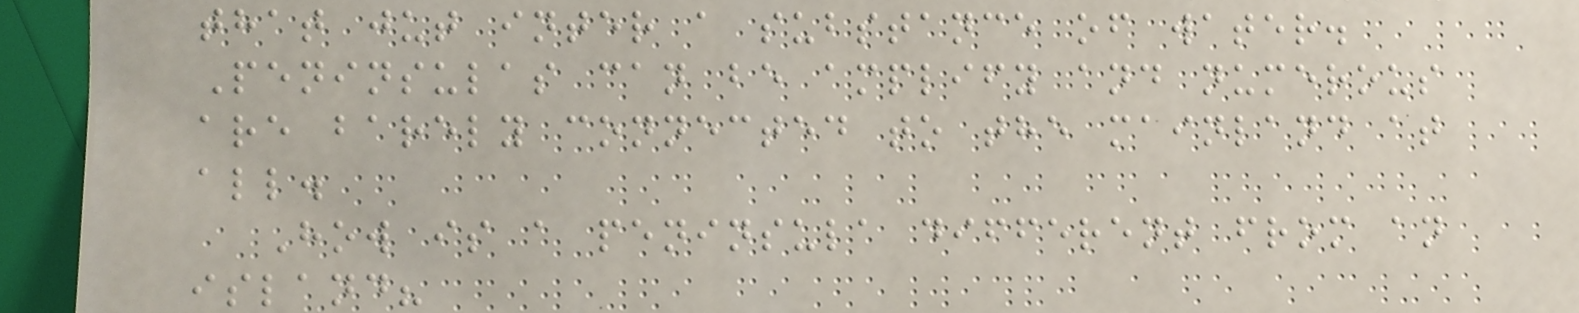that jut inter a substance of water.
Peninsulas can be amplify and numerous
are barely connected to the mainland at
all.
How is a peninsula different from an
island?
